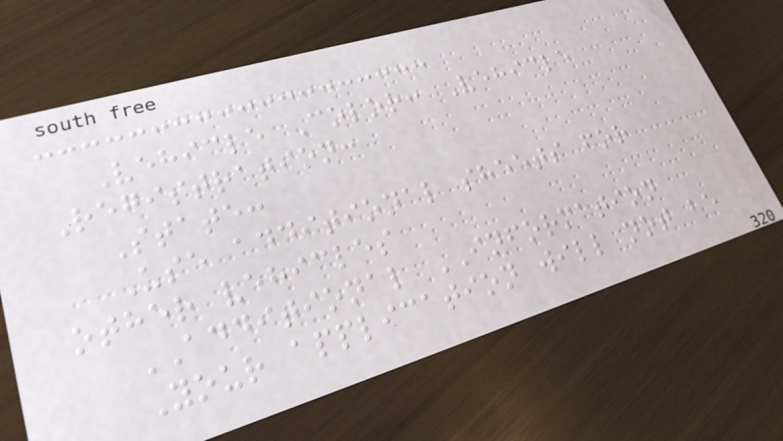Vehicle Color: Vehicle
Registration:
State:
Use additional sheets for
other vehicles
ADDITIONAL INFORMATION
Your application will not be
